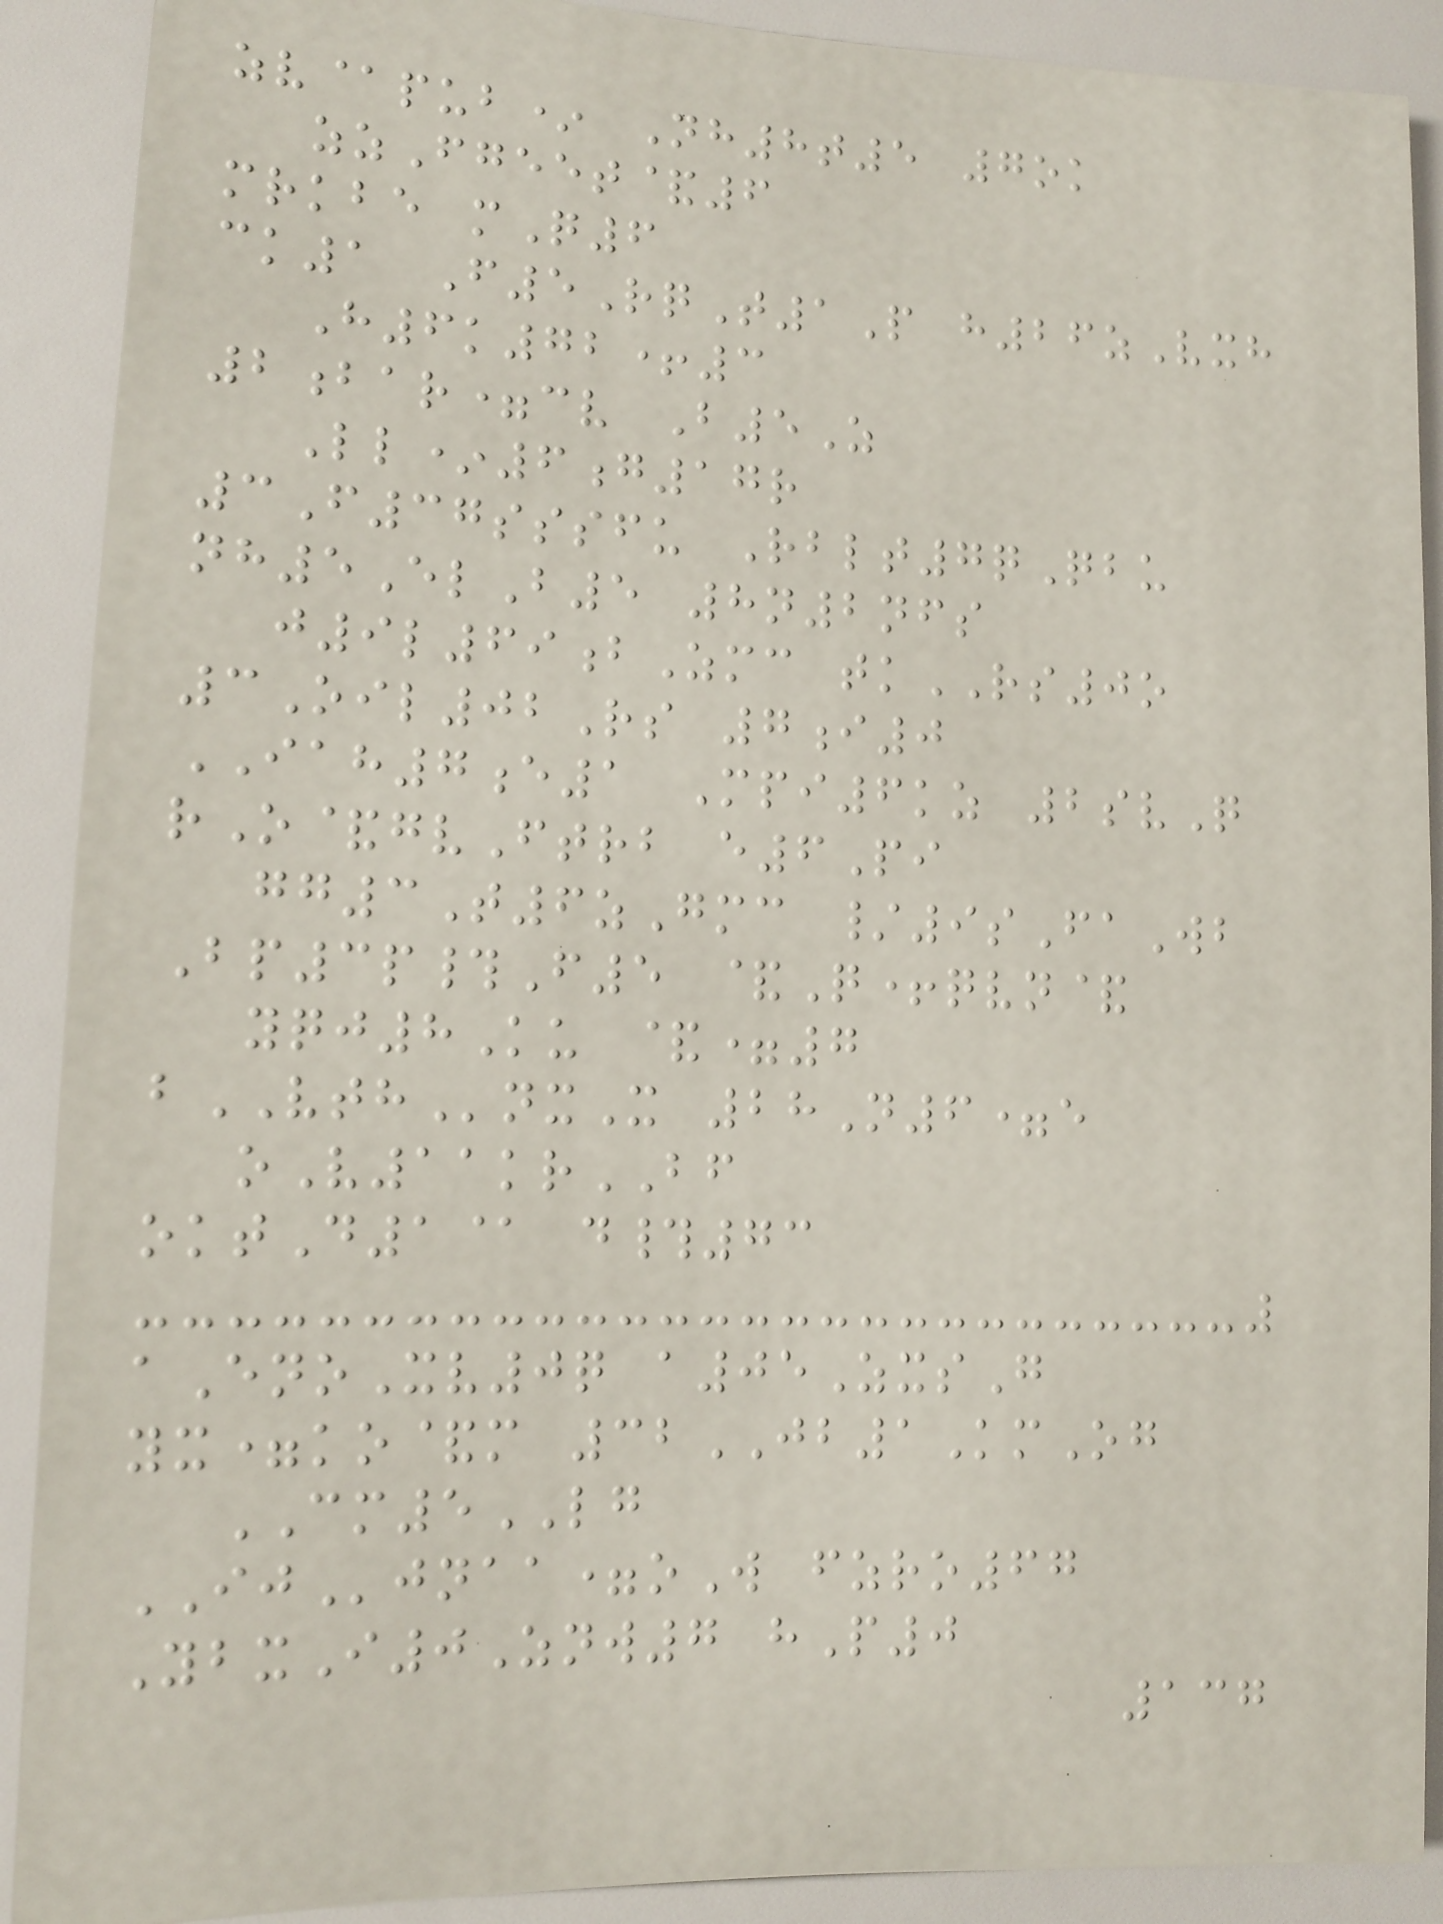zv@pub* Nh8t5 7ok
zzFgeet&6
mrkbe mQ6
ck1 F5RqT1P h26zVxh
H6k72+3
2bar=cv B5Z
Ll*6g17r
3F37sssfu Rblt7qQbu
nh5ElB5 8n2nfs
j9l69bZmc tkRS0o
3Oil02Rs 7i0
IAH7e1 Mpi6kz 2svQ
rO&gvFtrb e6Pi
gg3T6zGmc /9sFaWb
Bp3p#F5 &Q+qvn&
yqj8Ku &=7
bVTHnxX 28N6=e
oV11krBF
oktD1@ d#73
aEnoXv0q a05ZxsG
yx=ko&m 32JB1KmOg
CM5LG
IJjnaa=oW fzro67
YbxI0Znw7 hP0
137
